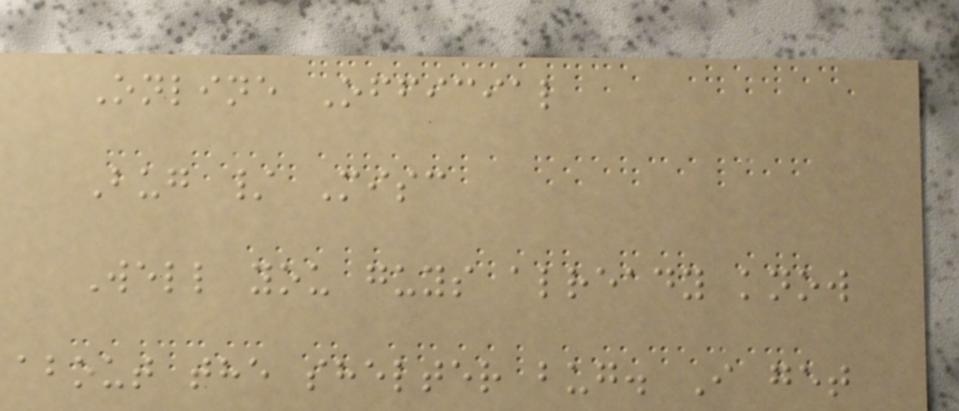Online Official
Bug / Misc
Well you guys already know
about the shelter bug. I get
